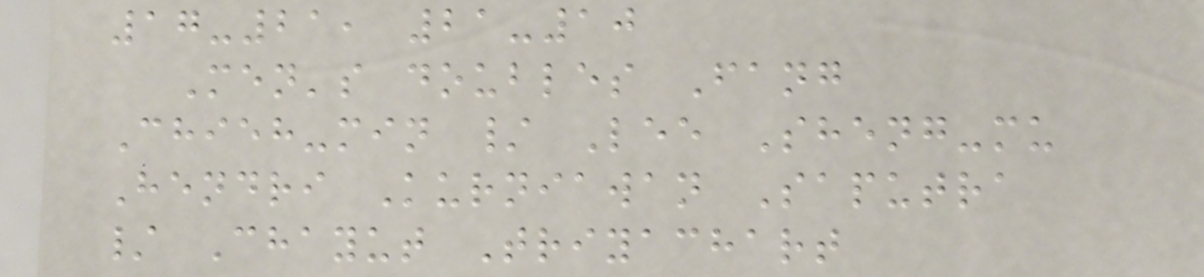17-21, 21-10
Men's doubles Fang
Chieh-min / Lee Sheng-mu
Hendri Kurniawan Saputra
/ Chayut Triyachart
